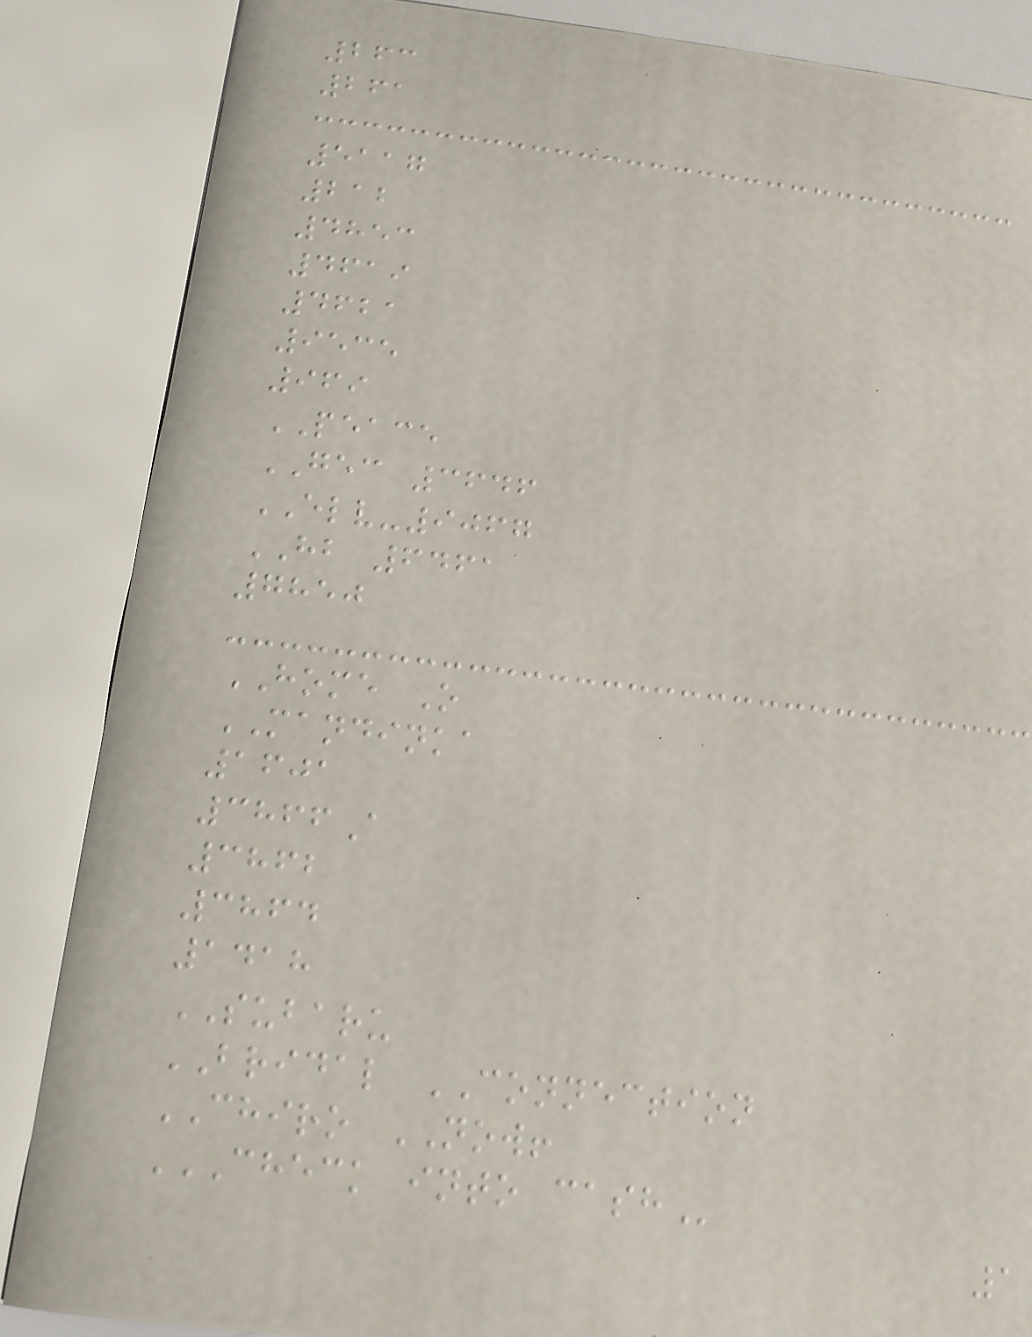263
261
5117
212
4853
4619
4621
9535
969
PEACE
GEC 3646
ELV-9067
HB 6461
7850
HOME O
MANDINKA
1601
3866A
3862
3864
1418
SUBARU
BRIDAL CONNECTION
CHIRO NOW!
CHECK INTO CASH
1
